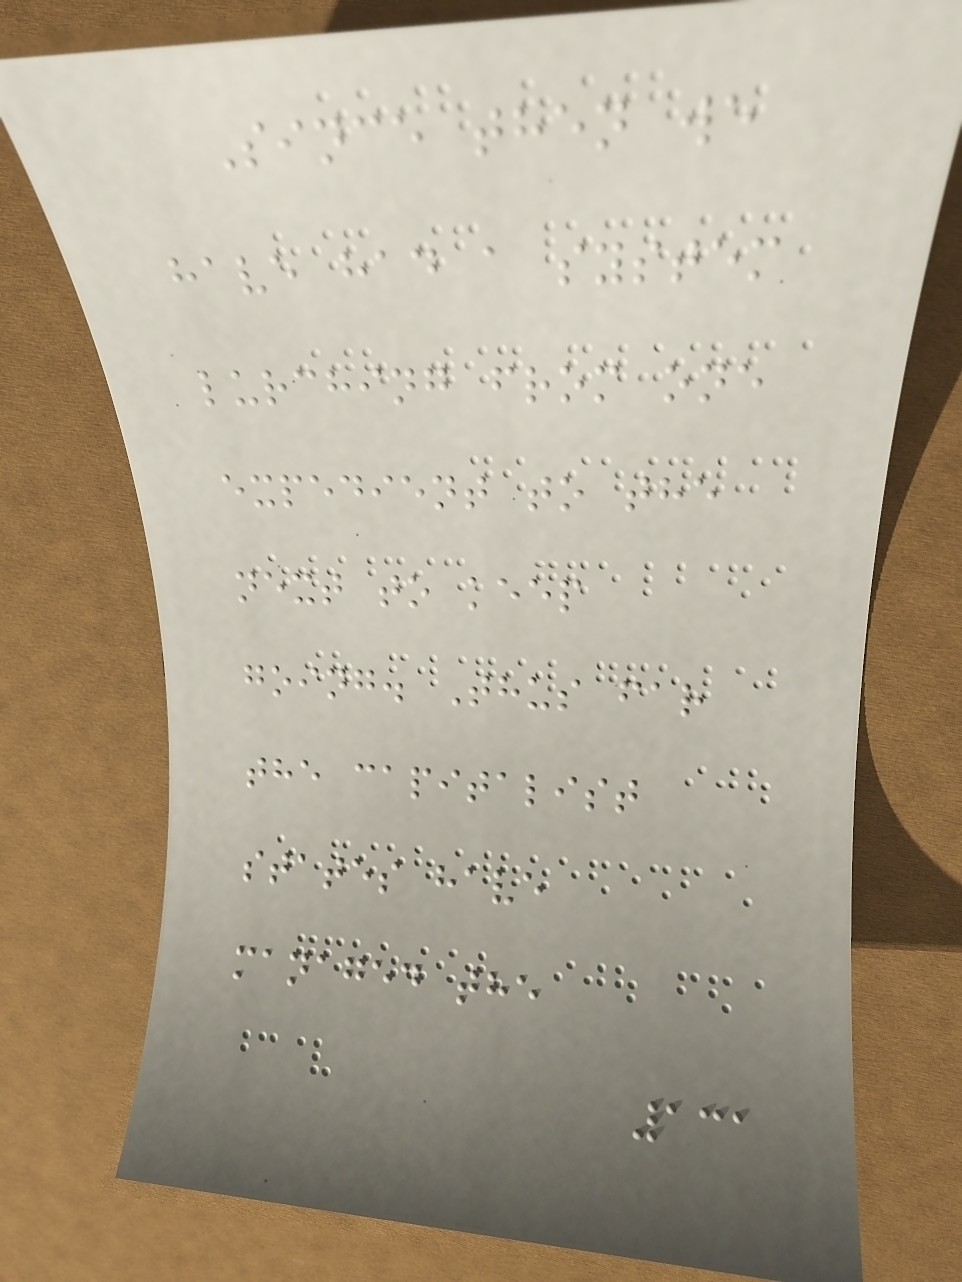Since then we
have had a system
lurching from one
expedient to the
next to keep
going. Thus far
the capitalist
states have
managed the
131
